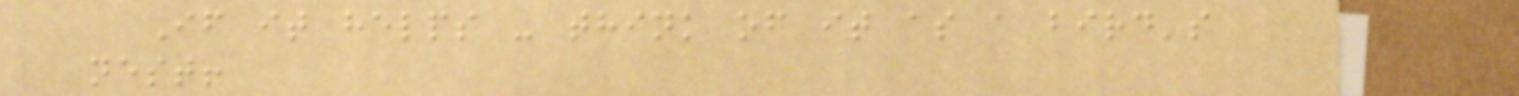If it helps - think of it as a bird's
nest!
